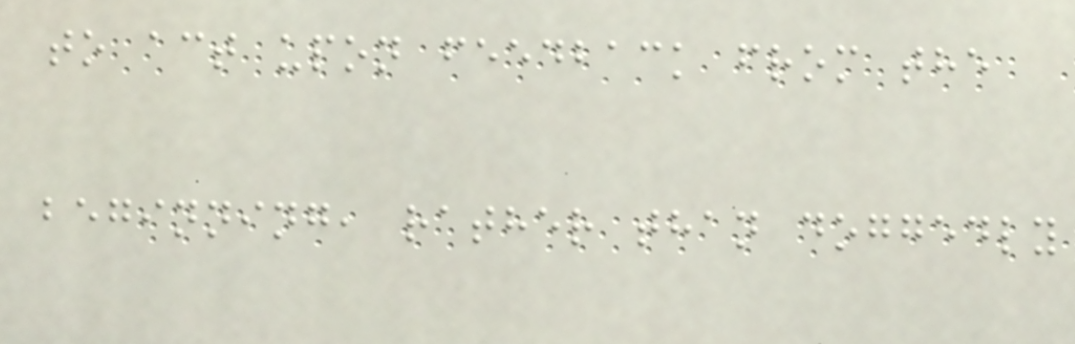to act upon feedback from the
beginning, rather than doggedly
